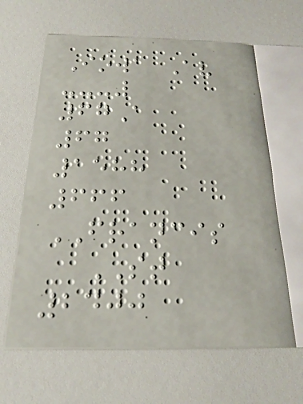Iowa Av
67A
67
1588
666
FRANCIS
ST
2400
